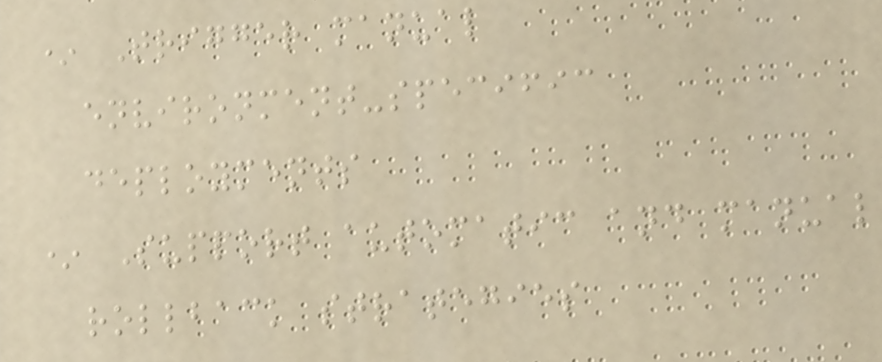* Trigger manual
environment-specific
deployments
* Support automatic and manual
rollback strategies
